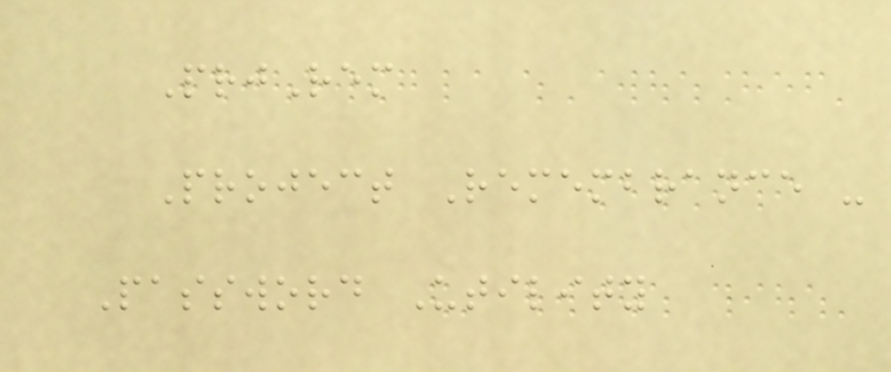PrjRem
Project Remembrance -
Password Utility
